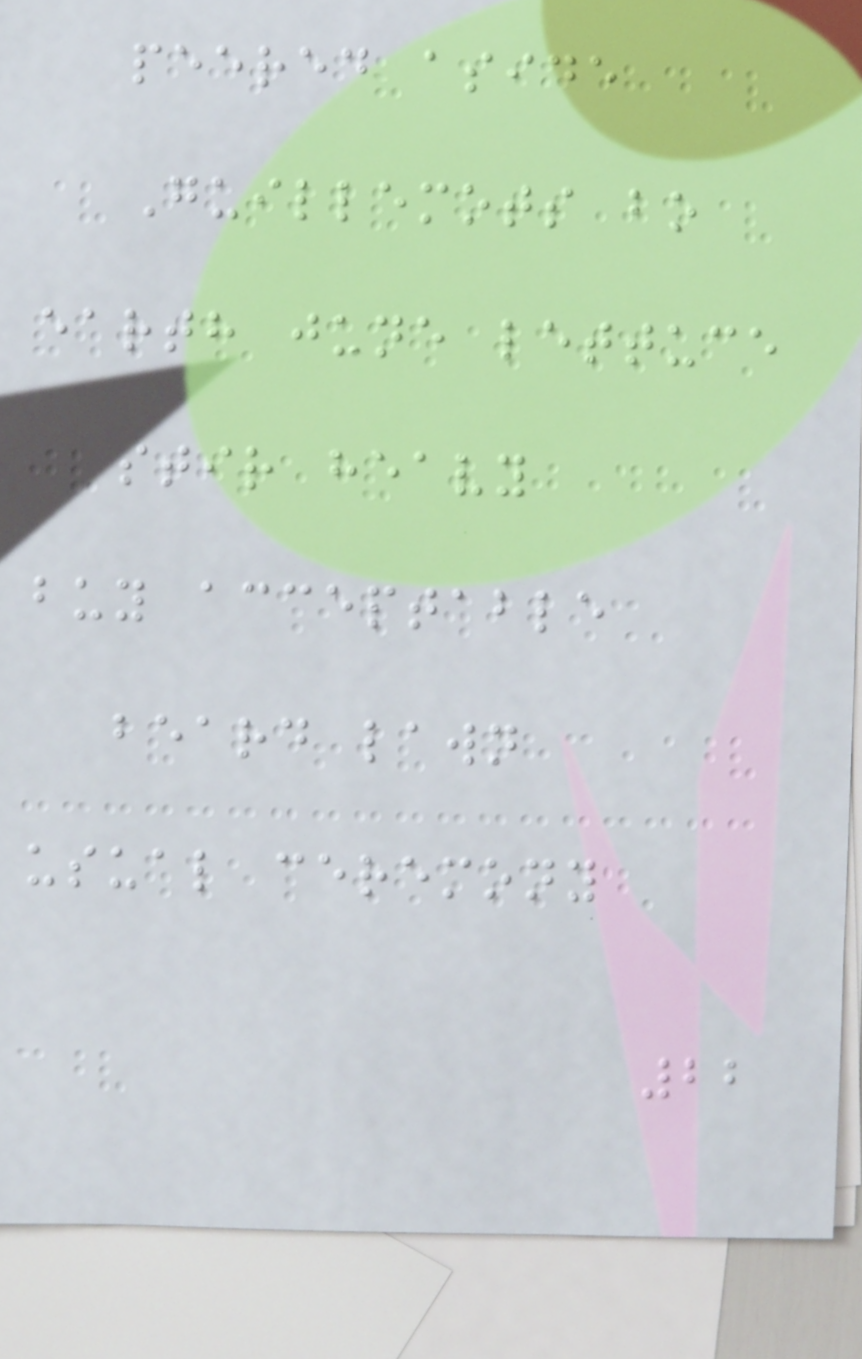peered aside
Guillemots bo
earth june lettuce
stir heavy
buy acceptable
beard lawn
usual ceremony
22
